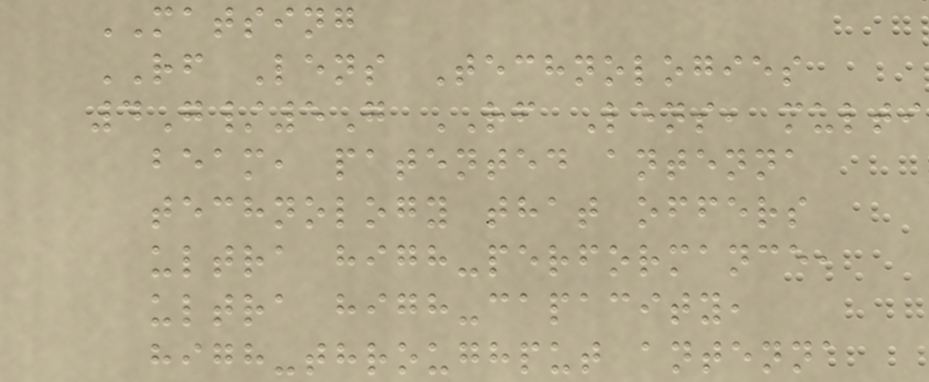MATSING
RF Lens Technologies
4G/5G RF Lens, multi
beam, patented antenna
technology that offers
ultra high-performance,
ultra high-capacity,
high-throughput antenna
